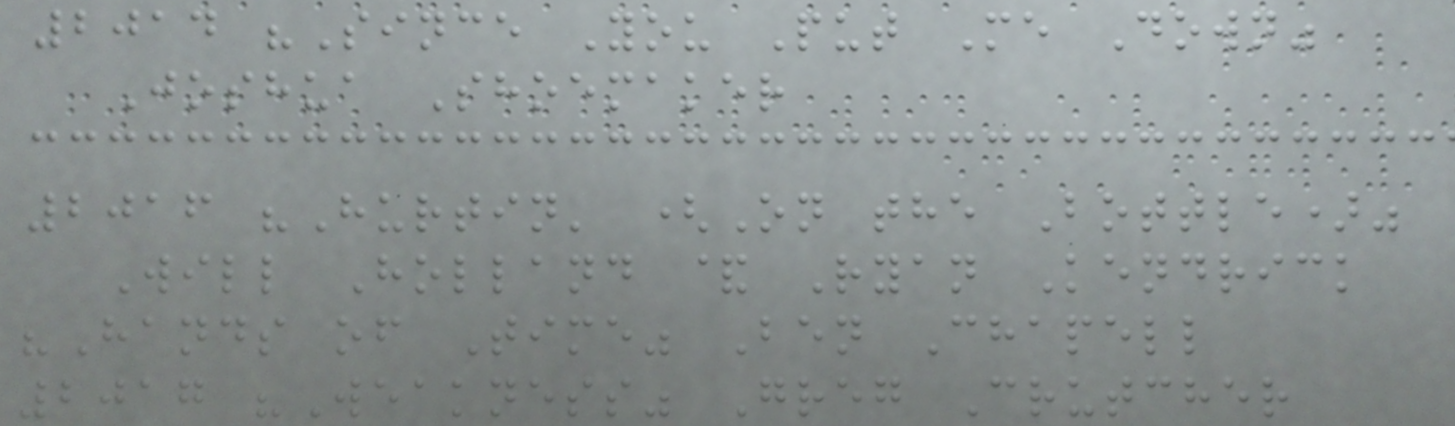2014 "Since You Put Me Down"
Joshua Shoemaker
2016 "Hurtin' (On the Bottle)"
Will Holland & Ryan Kendrick
"Hands of Time" Ben Chapell
2017 "Weakness" Greg Crutcher
